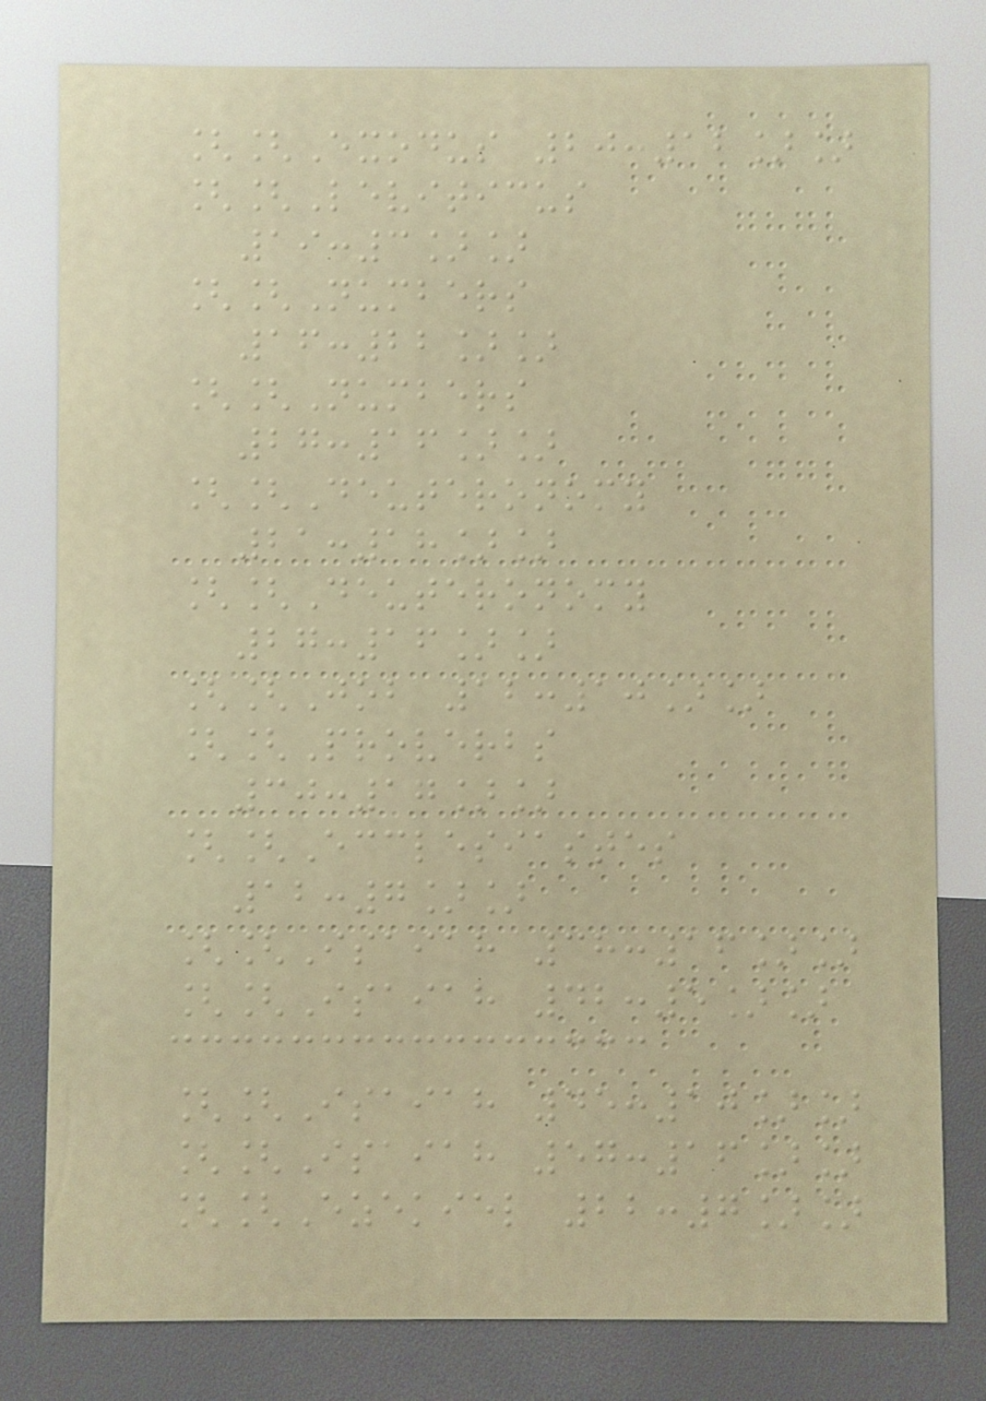[[Exodus 20:12]]
[[Leviticus
19:3]]
[[Numbers
16:22]]
[[Numbers
27:16]]
[[Deuteronomy
21:18]]
[[Deuteronomy
27:16]]
[[Job 12:10]]
[[Proverbs
30:17]]
[[Ecclesiastes
12:7]]
[[Isaiah 38:16]]
[[Isaiah 42:5]]
[[Isaiah 45:10]]
[[Isaiah 57:16]]
[[Ezekiel 22:7]]
